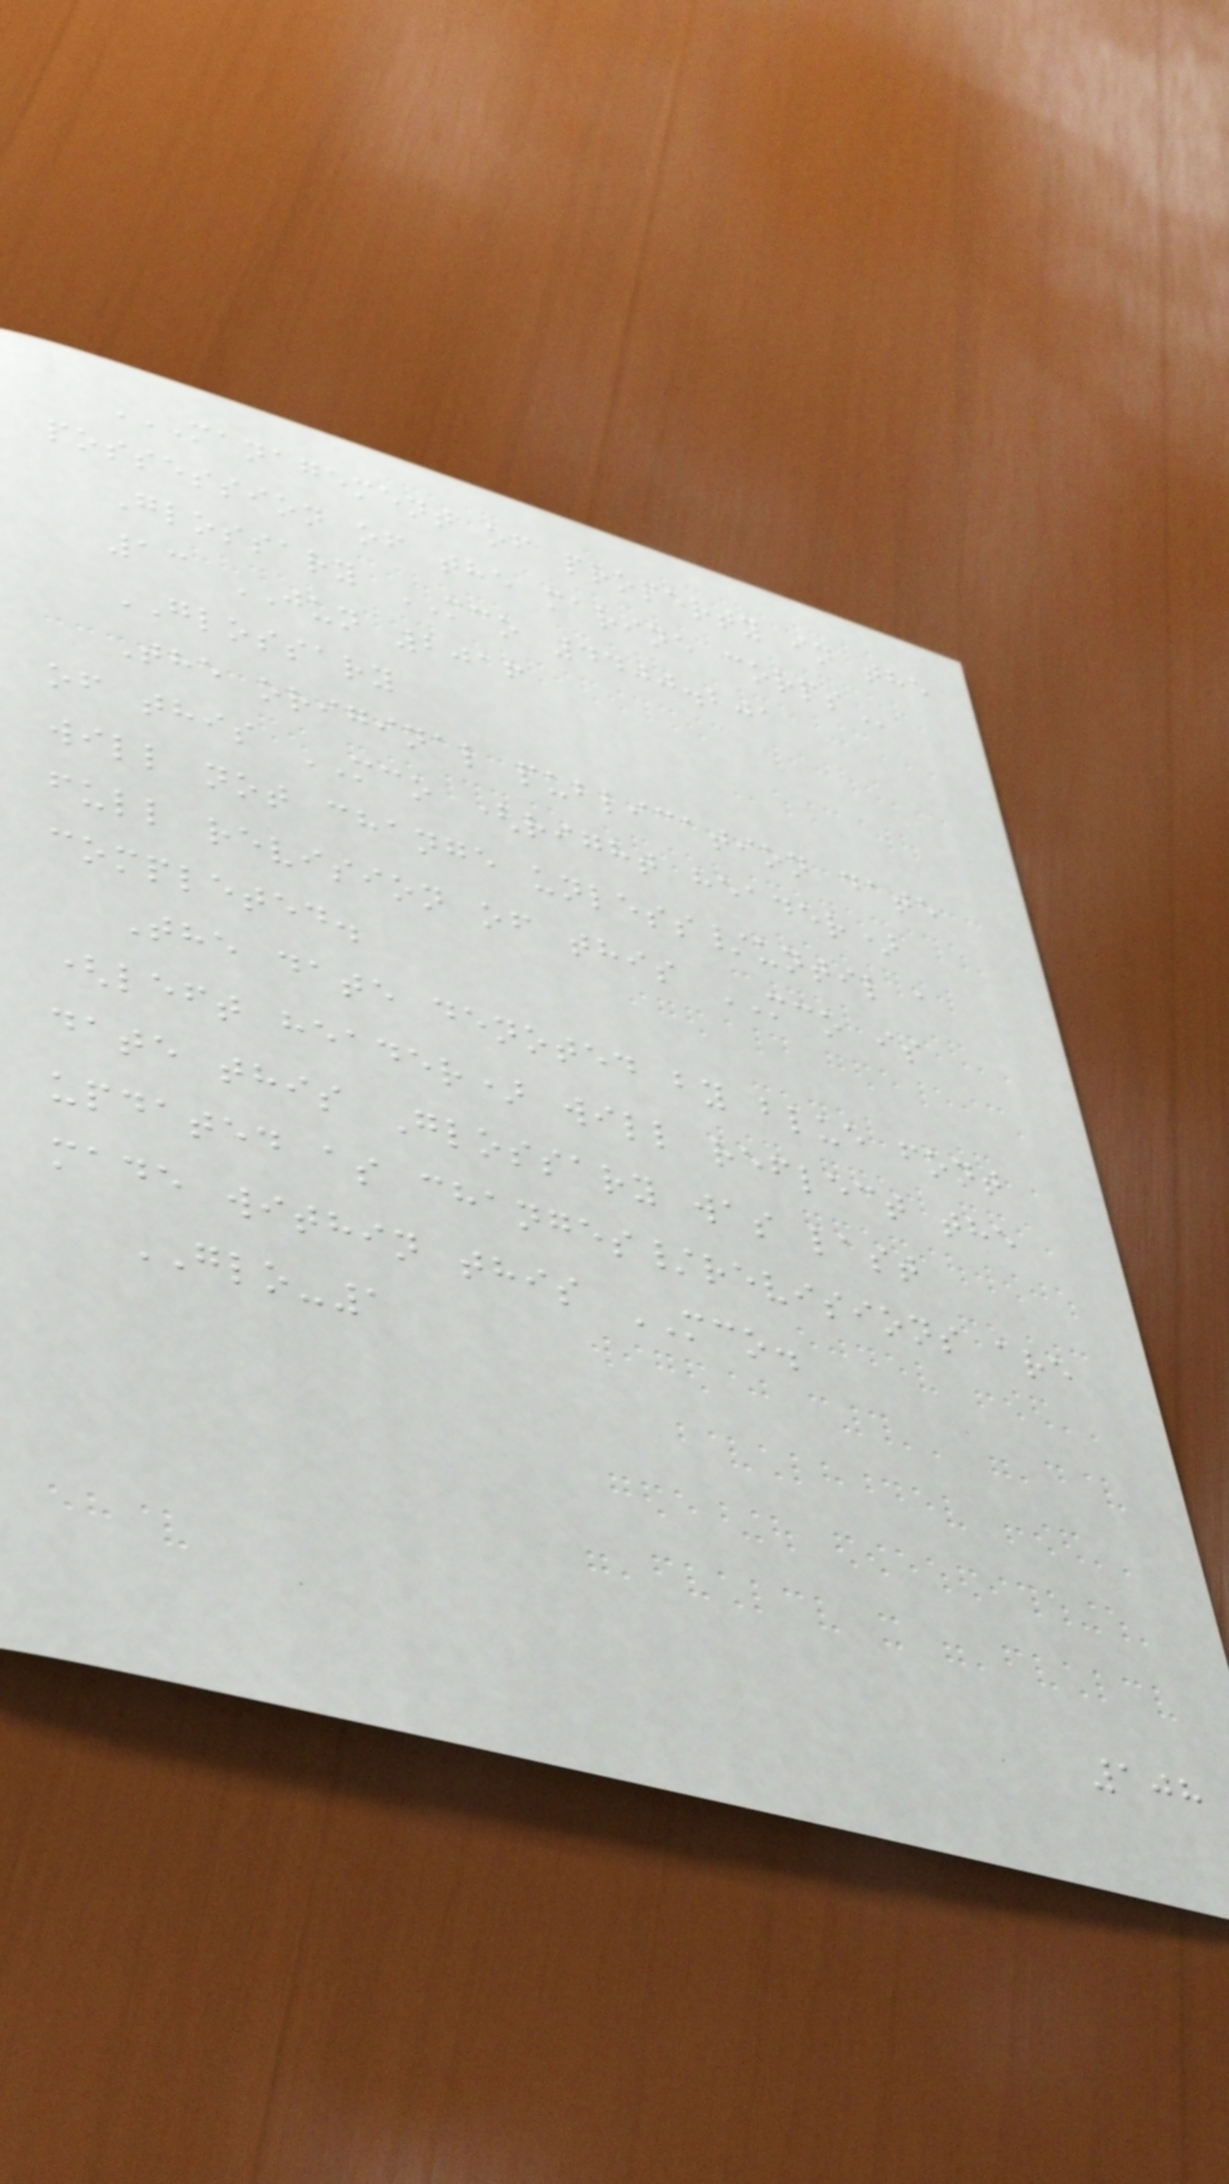MANAGEMENT OF PROPERTY IN THE
POSSESSION OF THE MARINE CORPS
Glossary MCO 4400.201
13 JUN 2016
GLOSSARY
The original publication date
of this MCO (right header)
will not change unless/until a
full revision of this MCO is
completed.
The date denoted by blue font
(left header) will reflect the
date this Glossary was last
updated as changes/revisions are
made within this MCO.
GLO-1
108
